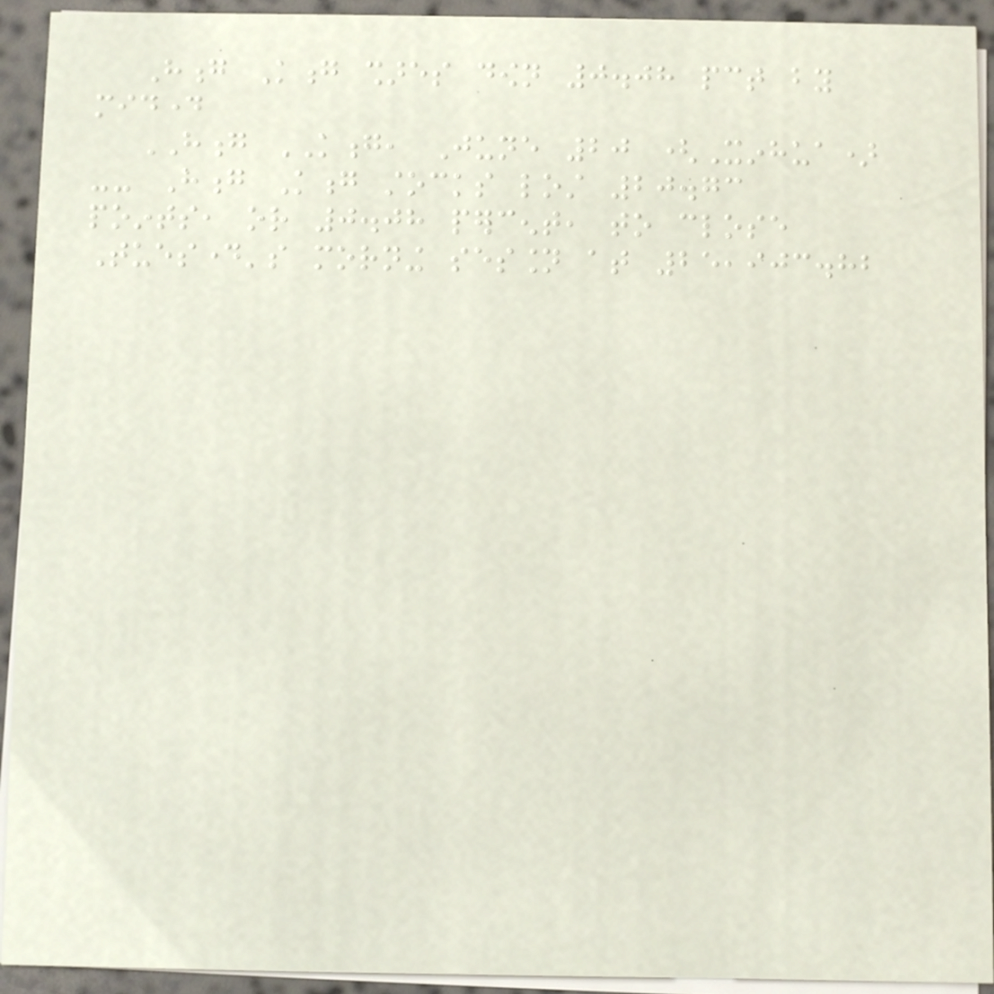Hong Kong shares down 0.08 pct by
midday
HONG KONG, June 20 (Xinhua)
-- Hong Kong stocks lost 20.73
points, or 0.08 percent, to close
Tuesday's morning session at 25,903.82
